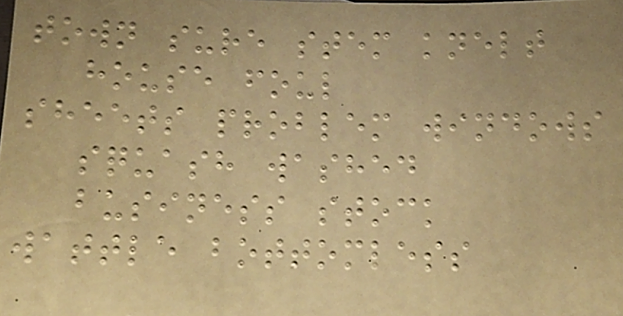town sure stem knelt
house foul
sheets problem windows
squash washed
business stock
wattle bottomless
